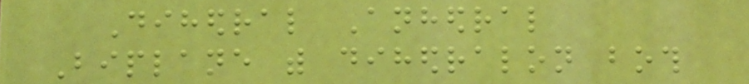Dihedral Anhedral
Biplane with dihedralon both
